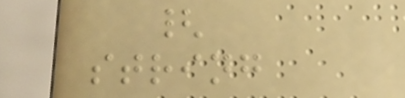{
string
